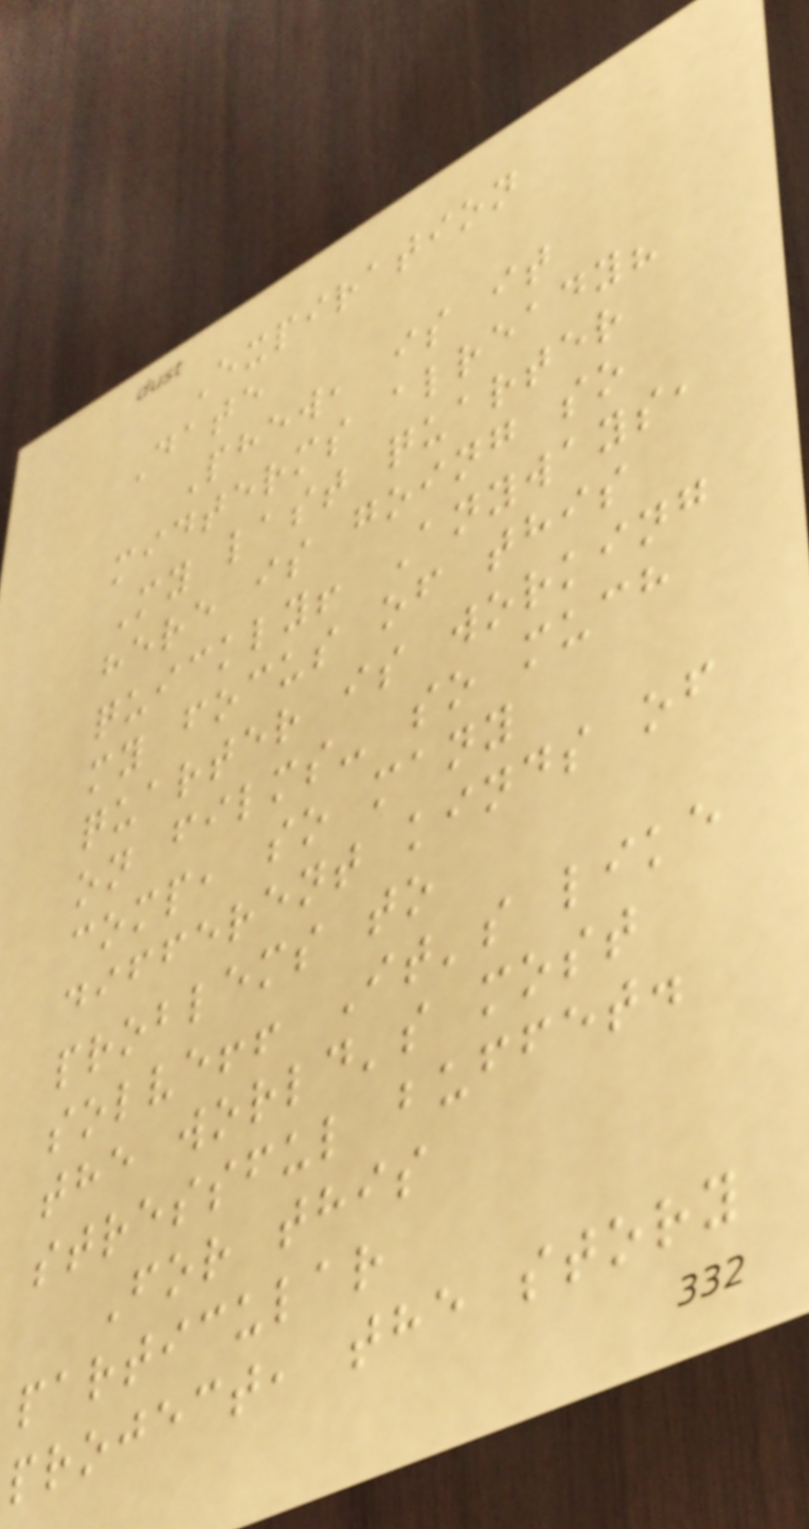Expiration
Date
Phew, is it
midterms already?
My last quarter
here is going so
quickly! Anyways,
my focus of this
quarter is working
on films- so much
comp, so many
different kinds of
problems to
solve!! It's like
the world's most
stressful buffet.
For this
particular
project, the story
